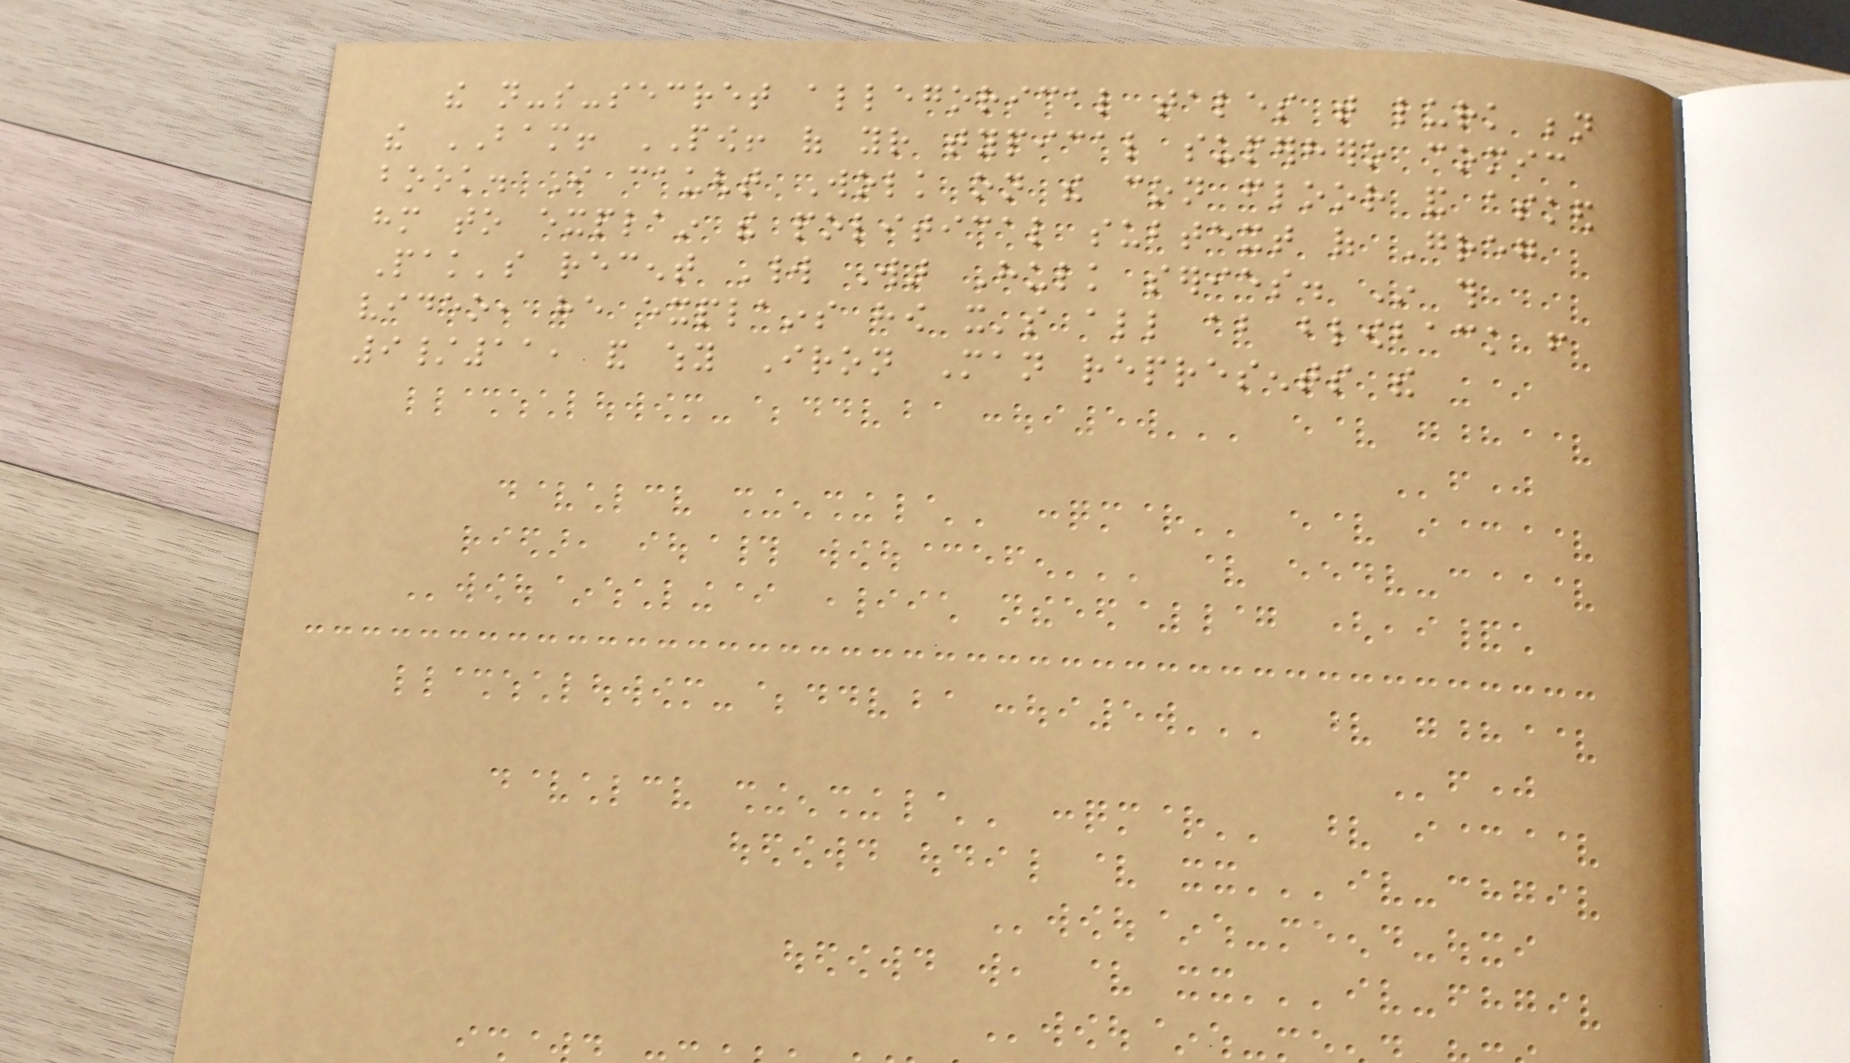the not-so-secret allegorical tales that lurk beneath
the BAM! POW! of your typical superhero comic
book. I caught Wolk on the con floor and asked
him to explain the political subtext of Greg
Pak's recent World War Hulk series. In this
video, he explains how it's all about blowback from
9/11, and why Iron Man represents the
